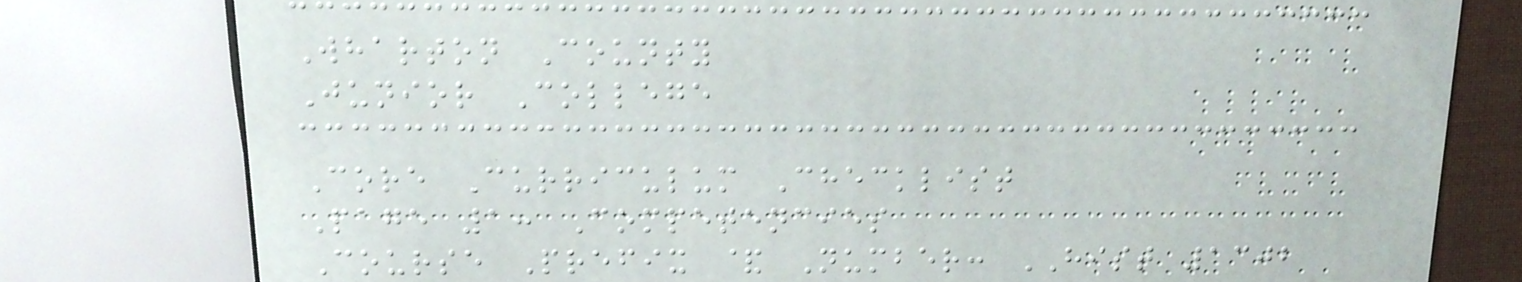Wharton County
Junior College
Core Curriculum Checklist
Page 1: Competencies
Course Prefix & Number: HIST 1302
